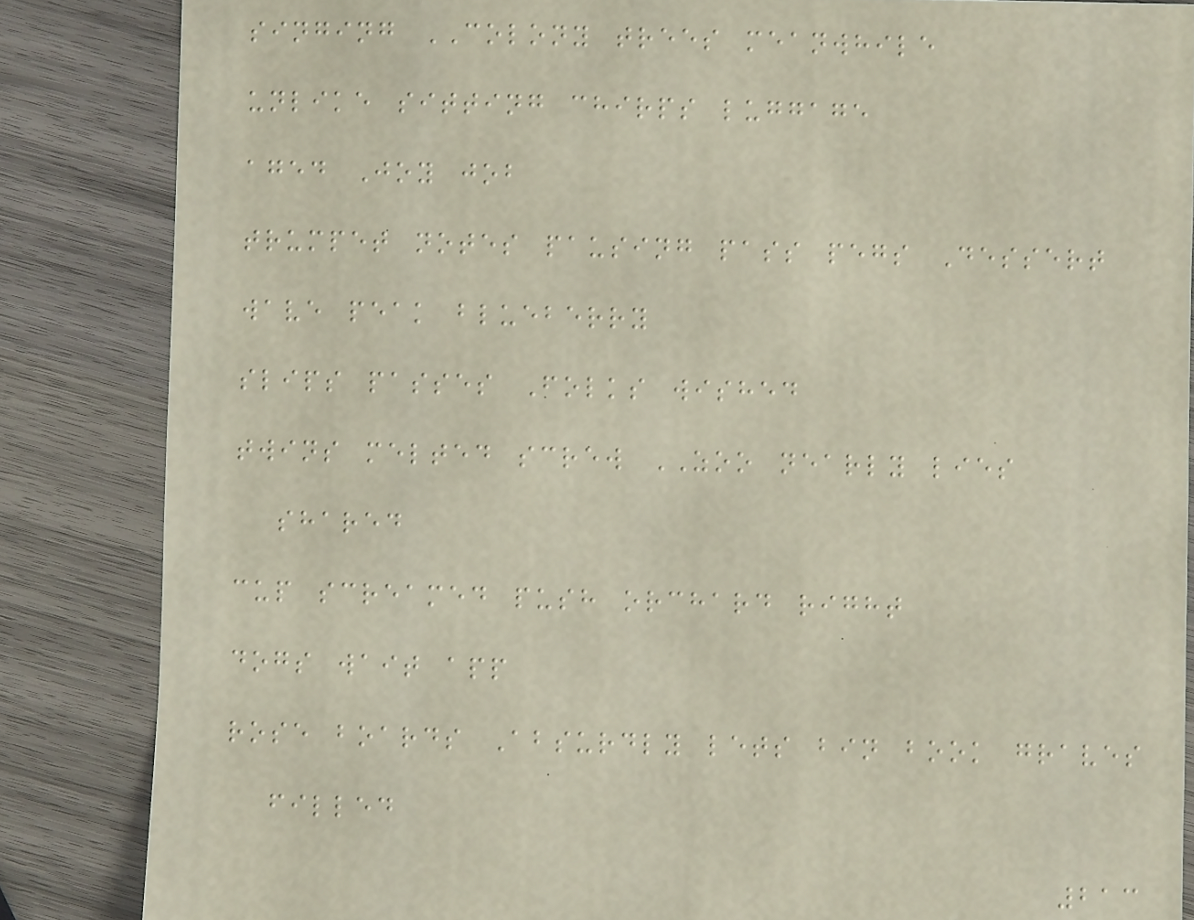singing COLONY trees meanwhile
unlike sitting chirps luggage
aged Joy job
trumpet notes pausing pass pegs Dessert
wave peak blueberry
slips passes Folks wished
twins melted screw ZOO nearly lies
shared
cup screamed push orchard right
dogs wait app
rose boards Absurdly lets bin book graves
filled
213
